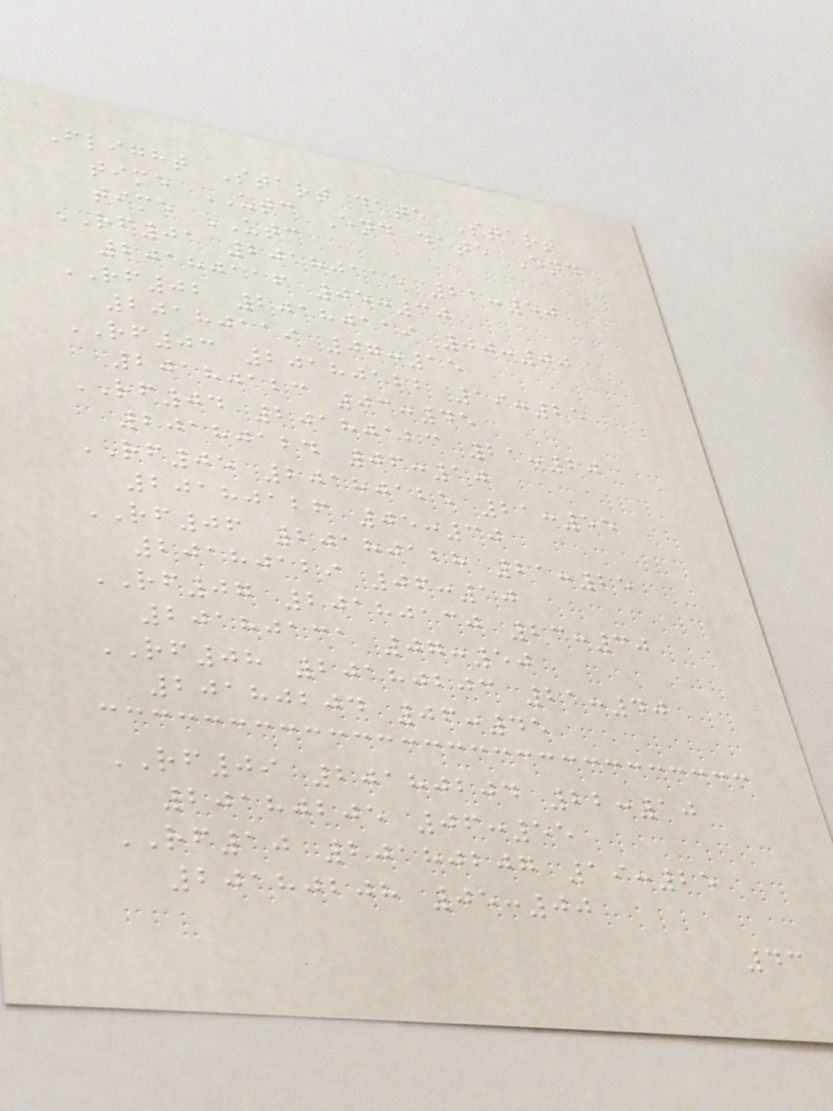Flight Start date Start
time UTC End date End
time UTC
RF01 20180115 21:50
20180116 05:30
RF02 20180119 00:00
20180119 07:15
RF03 20180122 19:25
20180123 03:45
RF04 20180123 21:20
20180124 06:10
RF05 20180125 21:55
20180126 05:30
RF06 20180128 21:25
20180129 06:10
RF07 20180130 23:30
20180131 07:50
RF08 20180203 21:40
20180204 06:45
RF09 20180204 22:10
20180205 06:55
RF10 20180207 19:25
20180208 05:00
43
